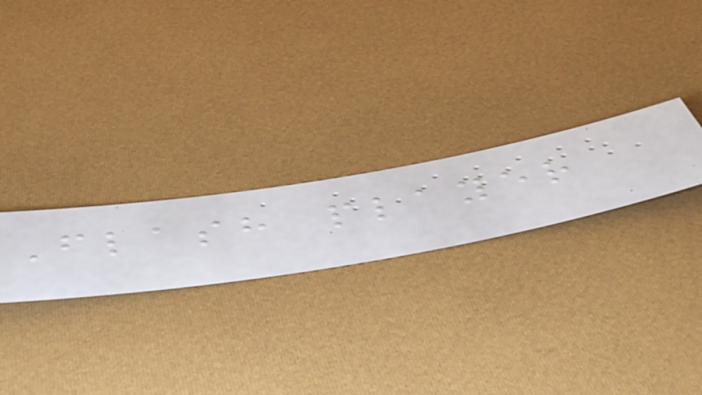Flash player
